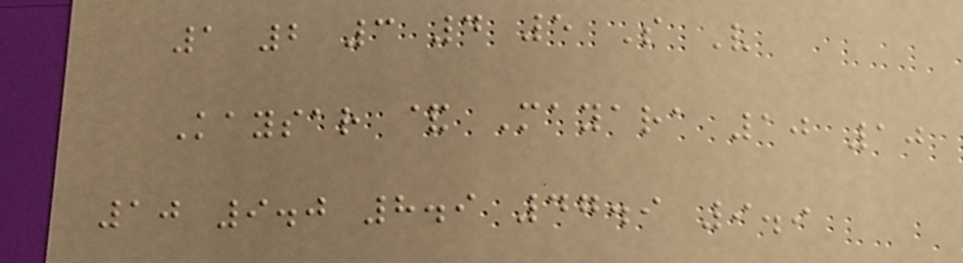1 2 3 4 5 S V
Kaysar & Mayara 10 10
10 9.0 8.9 47.9 9.9
